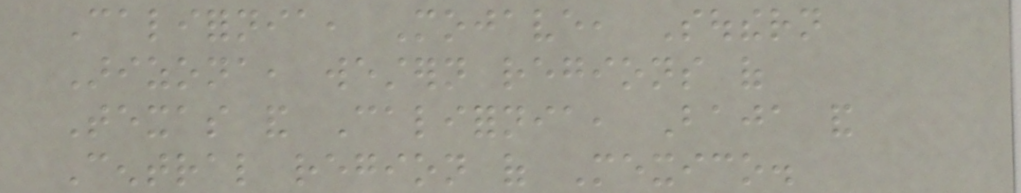California, Mojave, Southern
Arizona, western regions of
Texas and California, Baja and
Central region of Mexico.
